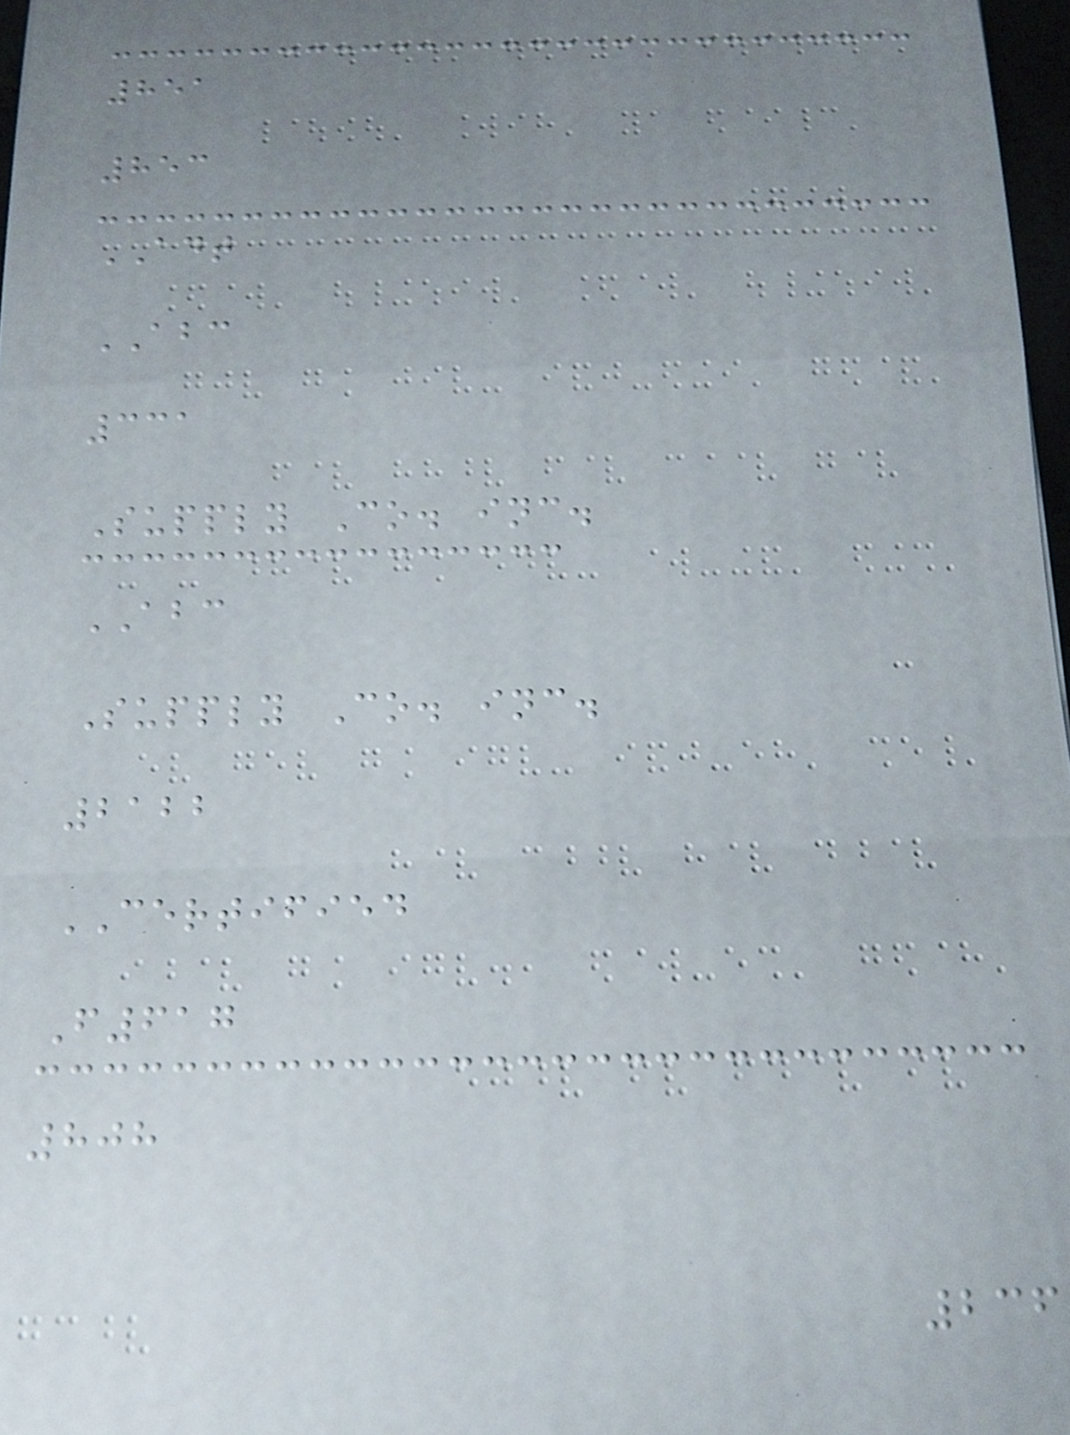851
853
ADT
ABC
331
Supply Co. inc.
ABC
Supply Co. inc.
2122
CERTIFIED
F617
808
236
